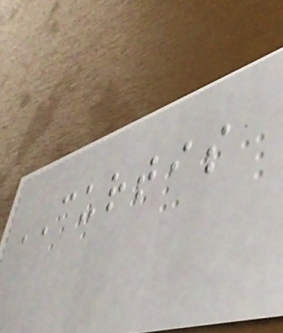CURTIS
